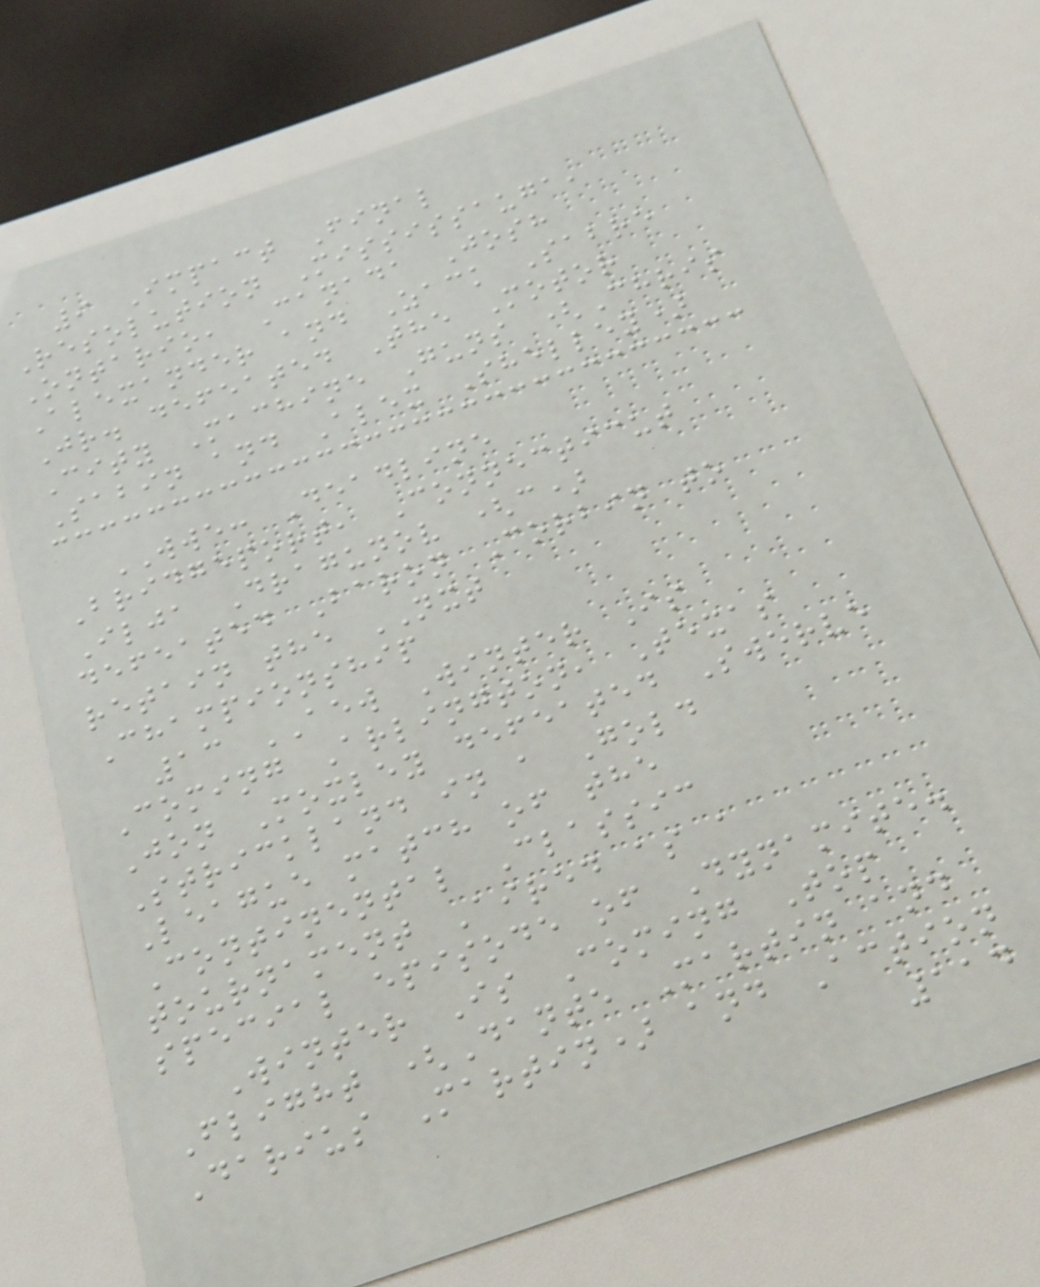9 Impact Final
Resolution Mississauga,
Ontario, Canada Josh
Alexander and Zack Sabre
Jr. defeated The Motor
City Machine Guns (Chris
Sabin and Alex Shelley)
WWE: Deadline
Bridgeport, Connecticut
Ilja Dragunov (c)
defeated Baron Corbin to
retain the NXT
Championship
13 AEW Winter Is
Coming Arlington, Texas
Jon Moxley defeated Swerve
Strickland in a Gold
League match of the
Continental Classic
tournament Aired as a
special episode of Dynamite.
Winter Is Coming Top
Flight (Dante Martin and
Darius Martin) and Action
114
